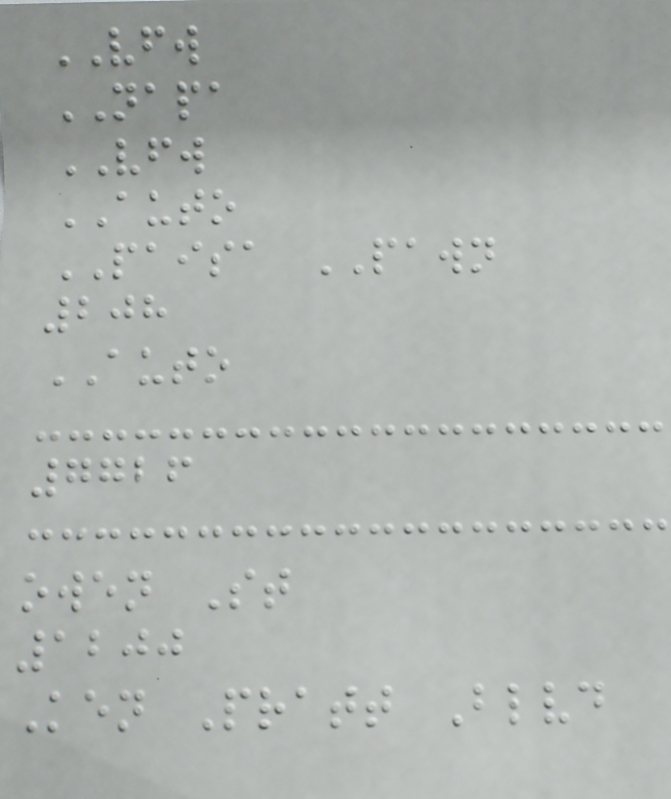VFW
NAPA
VFW
AUTO
PAISA PAWN
208
AUTO
7726
owen St
1200
Ken Pratt Blvd
